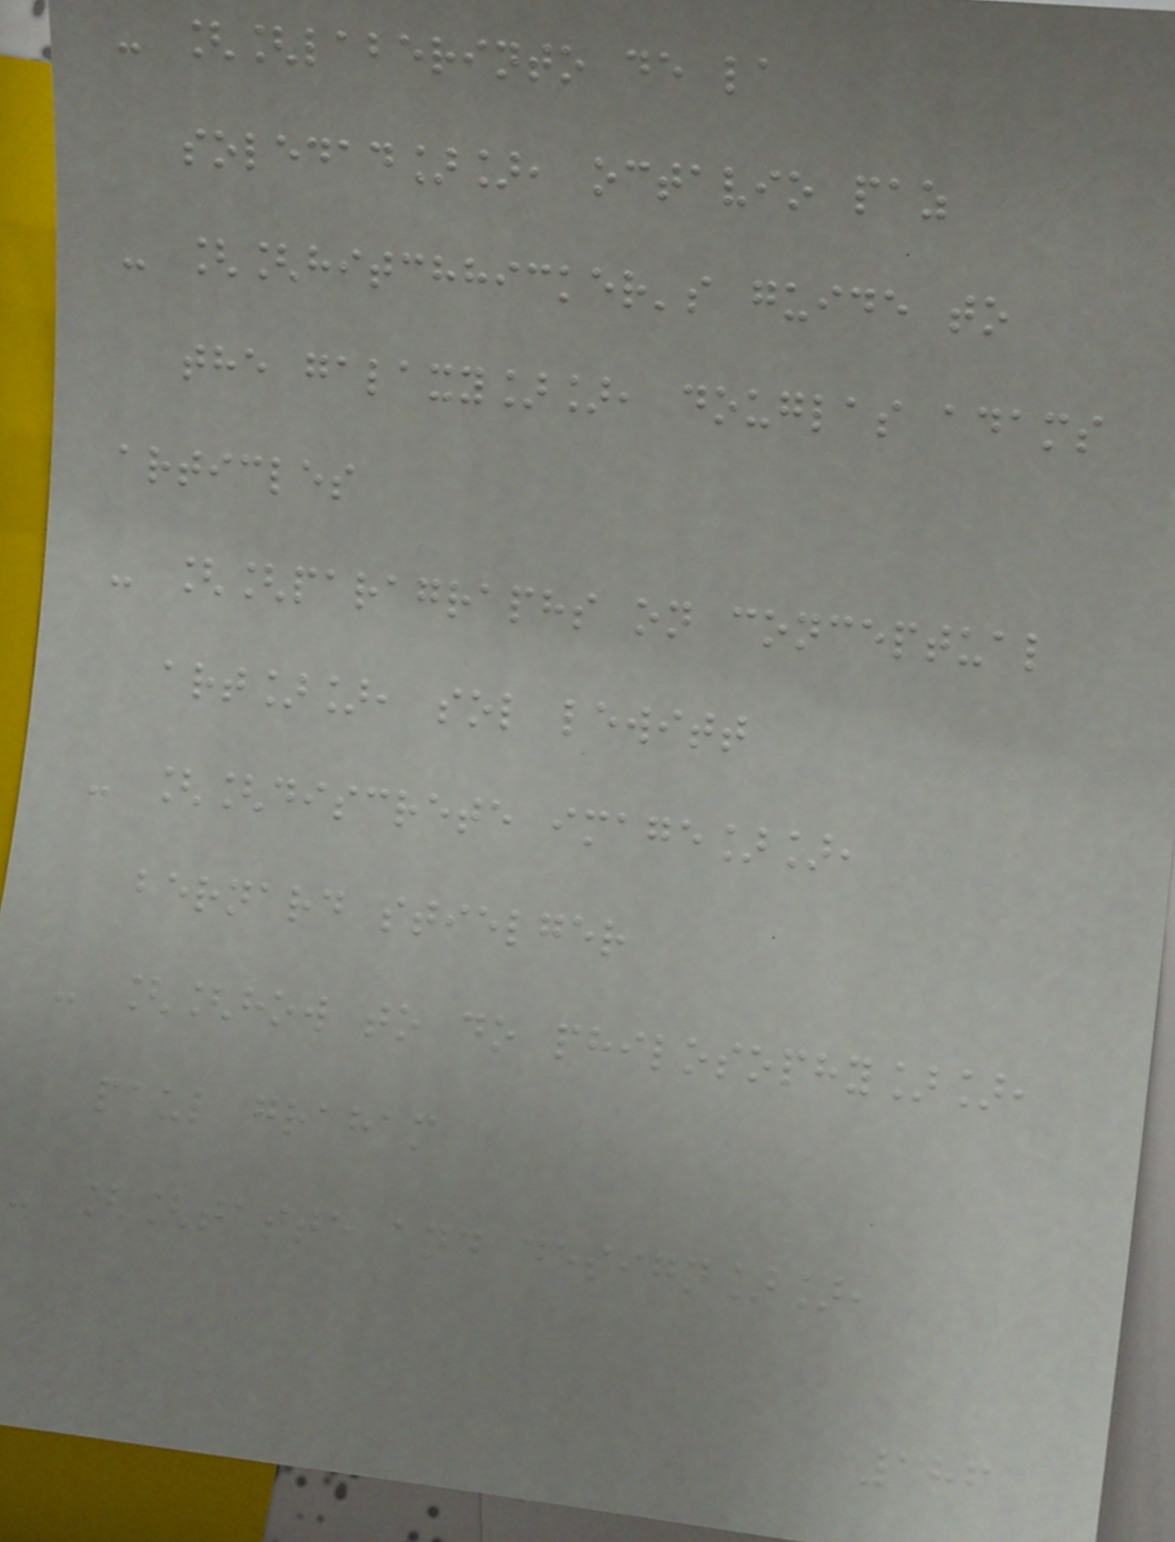- [[laberinto de la
soledad]], octavio paz
- [[hitchhicker's guide to
the galaxy]], douglas adams
articles
- [[paragraphs on conceptual
art]], sol lewitt
- [[discrete image]],
bernard stielger
- [[how to do philosophy]],
paul graham
- [[taste and design]],
186
